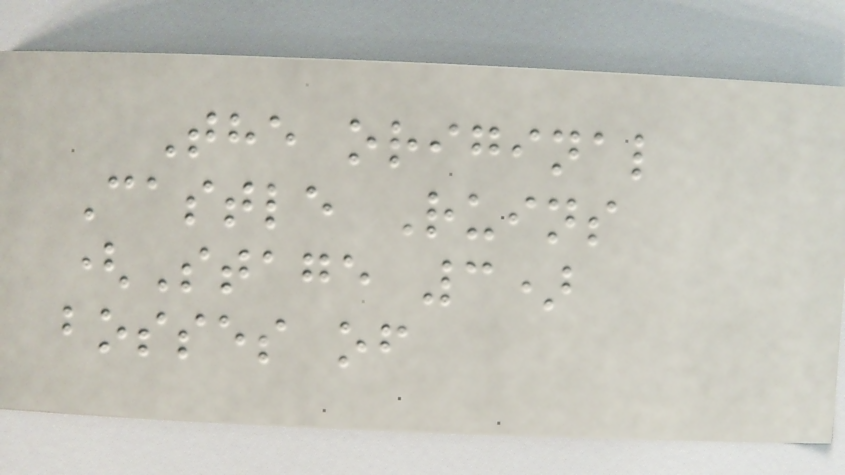The original
Castle Ruins
(Stage 3)
bosses of
